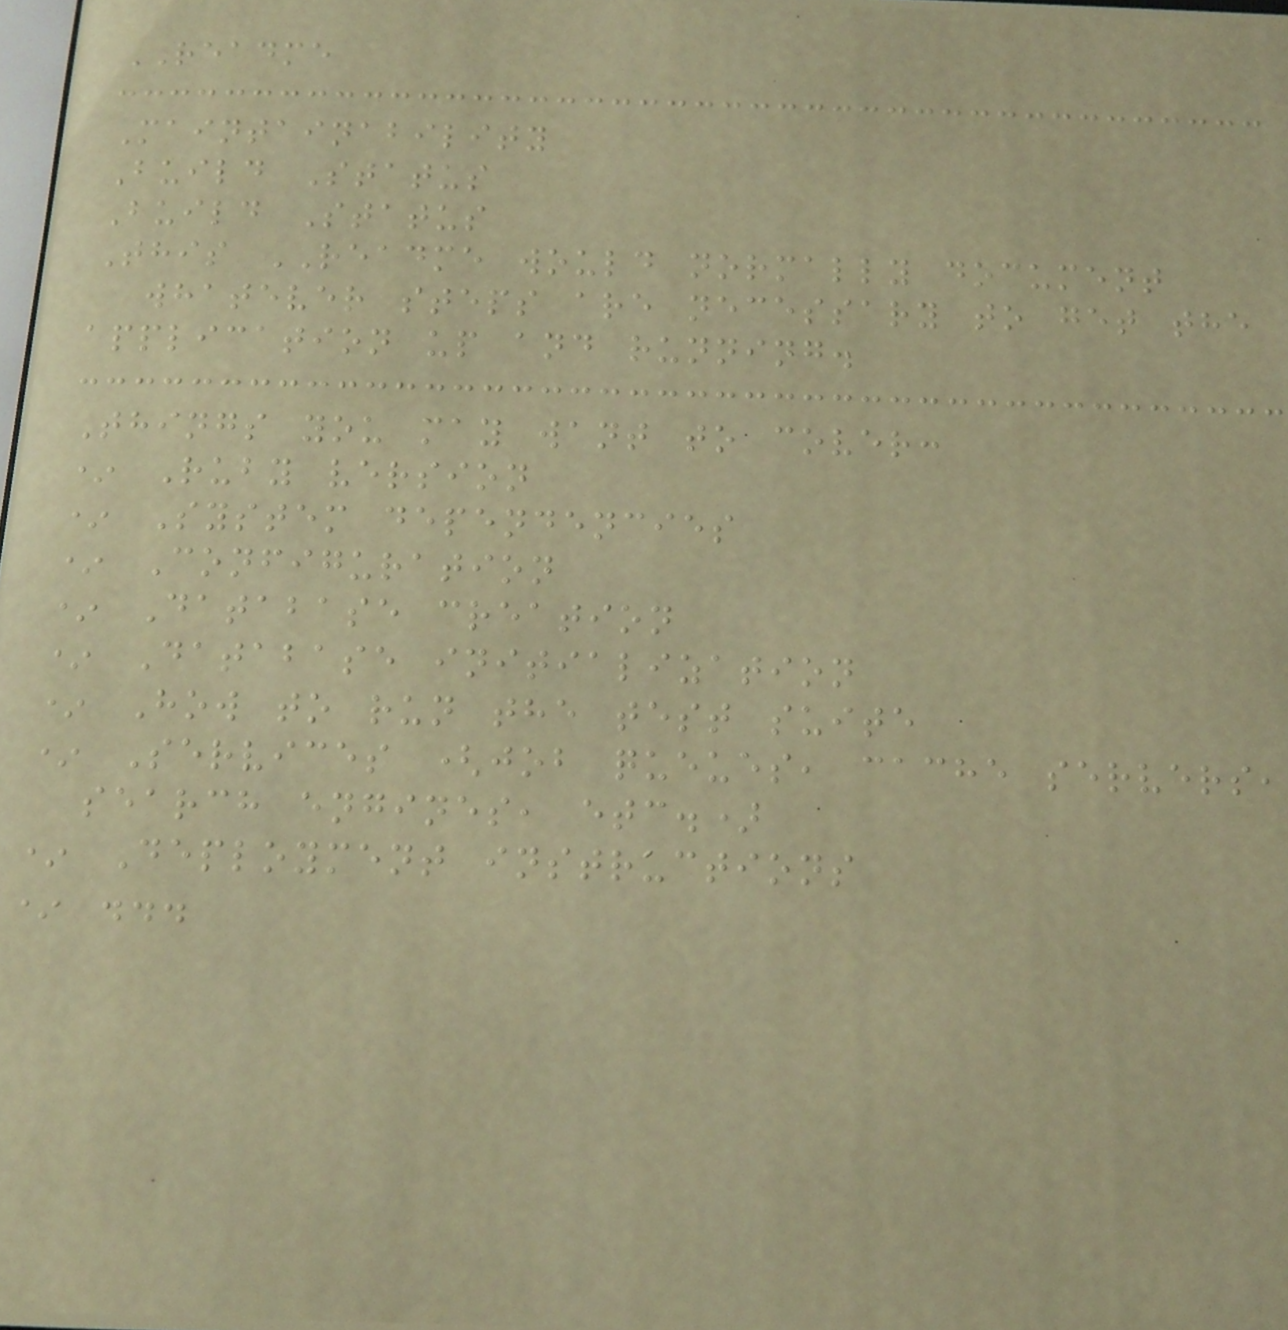README
Maintainability
Build Status
Build Status
This README would normally document
whatever steps are necessary to get the
application up and running.
Things you may want to cover:
* Ruby version
* System dependencies
* Configuration
* Database creation
* Database initialization
* How to run the test suite
* Services (job queues, cache servers,
search engines, etc.)
* Deployment instructions
* ...
